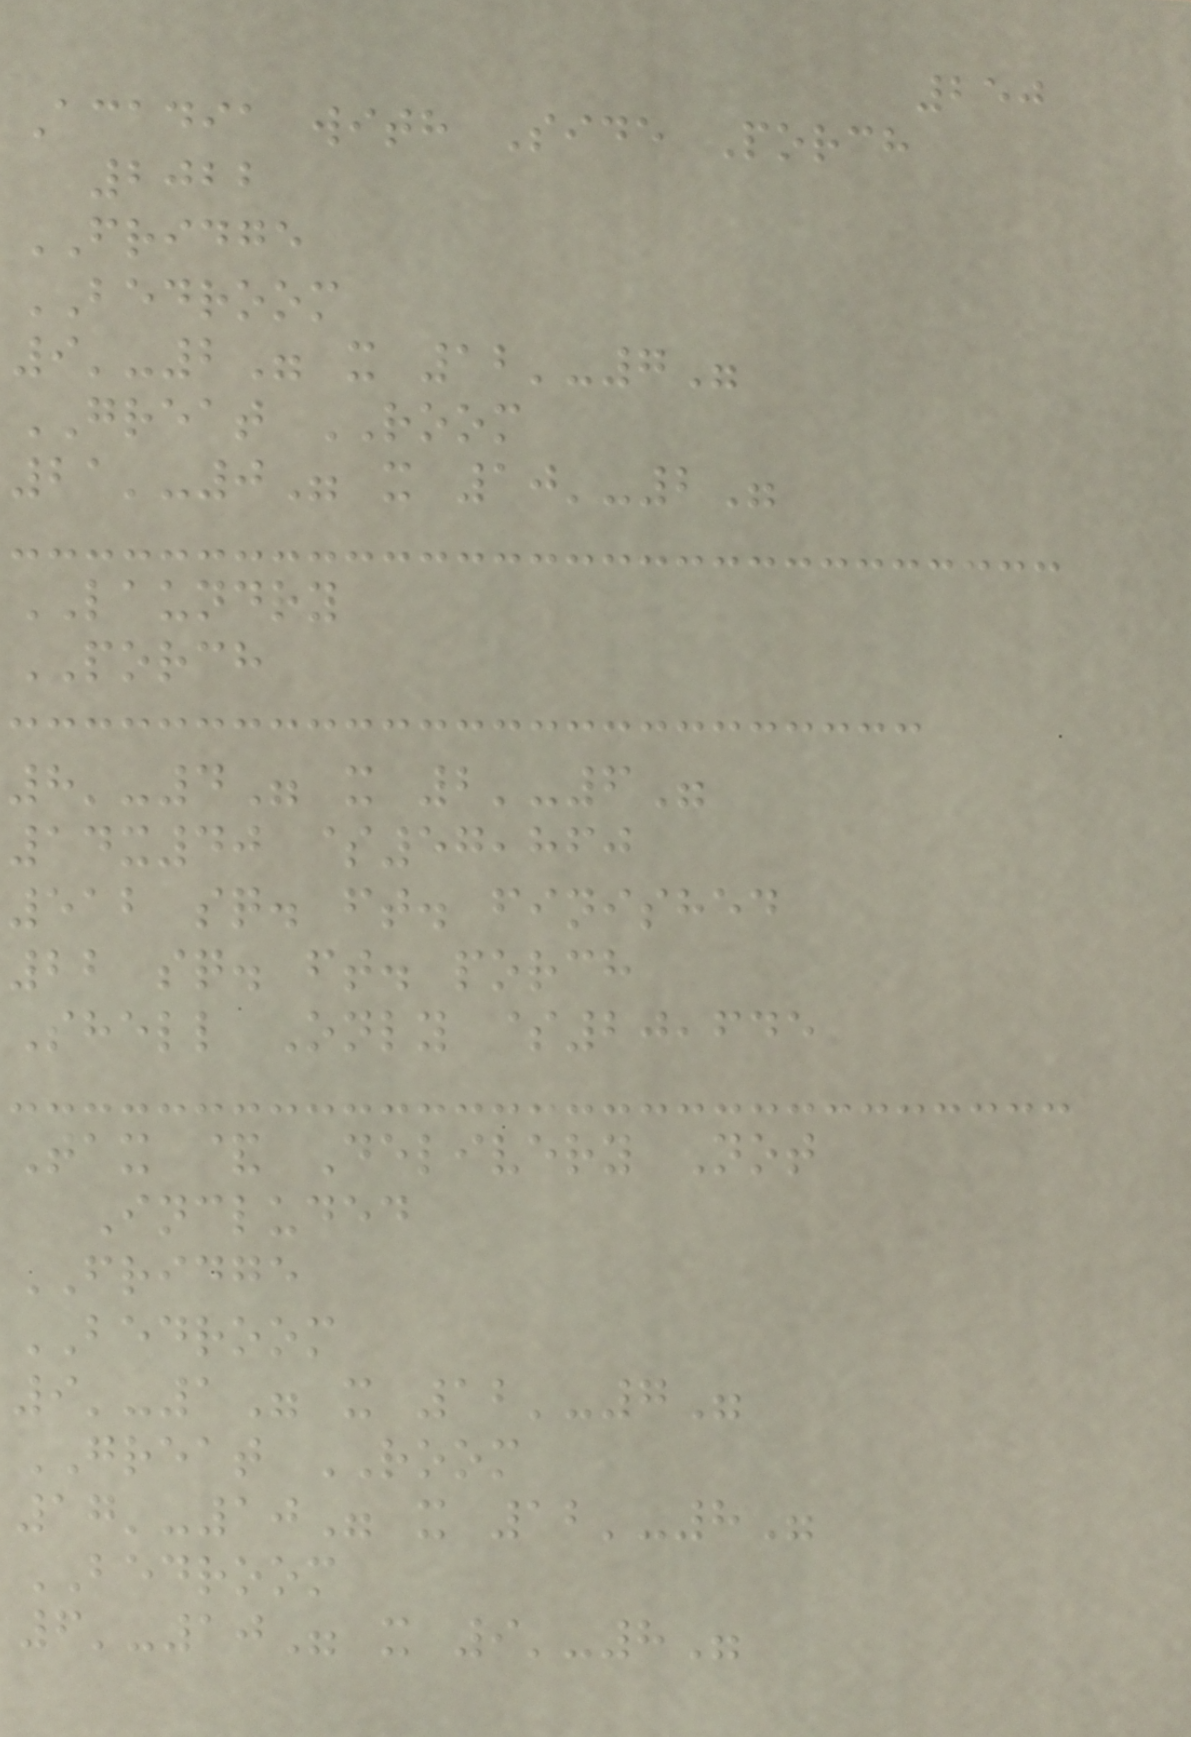250
Acadia with Side Porch
2022
FRIDGE
BEDROOM
9'-2" x 12'-7"
GREAT ROOM
21'-0" x 10'-2"
LAUNDRY
PORCH
8'-4" x 2'-6"
14x40 $57,860
512 sq. ft. finished
22 sq. ft. porch
Shell Only $20,645
Tax & Delivery Not
Included
FRIDGE
BEDROOM
9'-1" x 12'-7"
GREAT ROOM
17'-10" x 12'-8"
BEDROOM
6'-10" x 9'-8"
